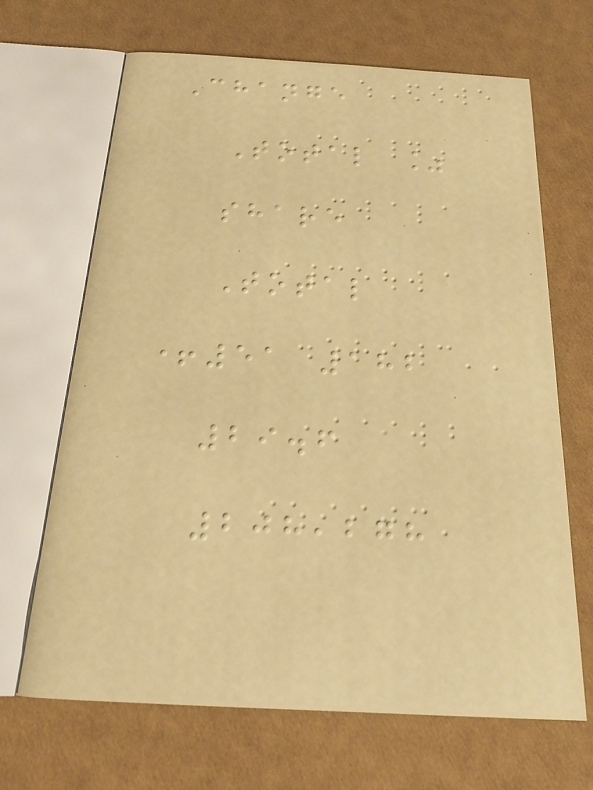Change
Total %
share
Total
+51 182
29.6
208,278
